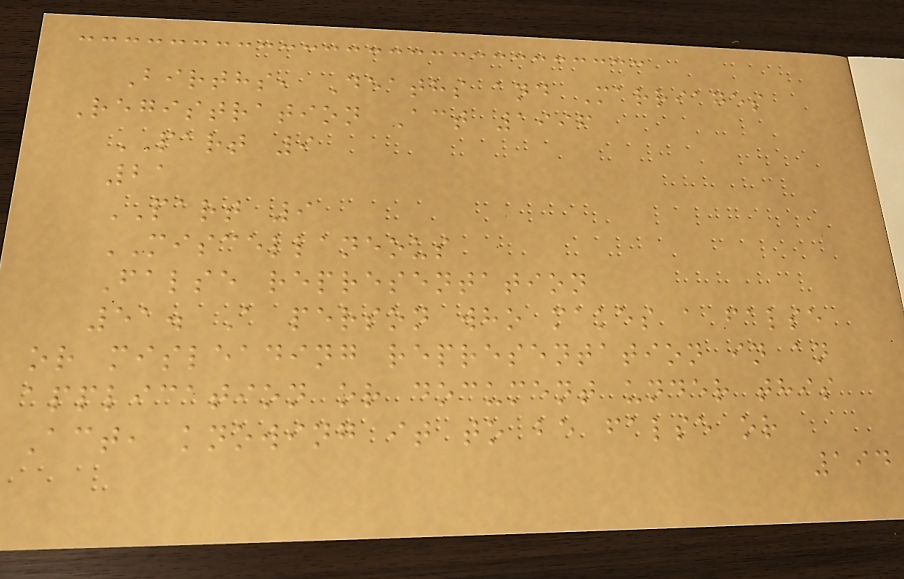Births, Deaths and Marriages
Registration Act 1996
PART 9
21
PART 9
MISCELLANEOUS
False representation
51. A person who makes a false
or misleading representation in an
application or document under this
Act, knowing it to be false or
194
